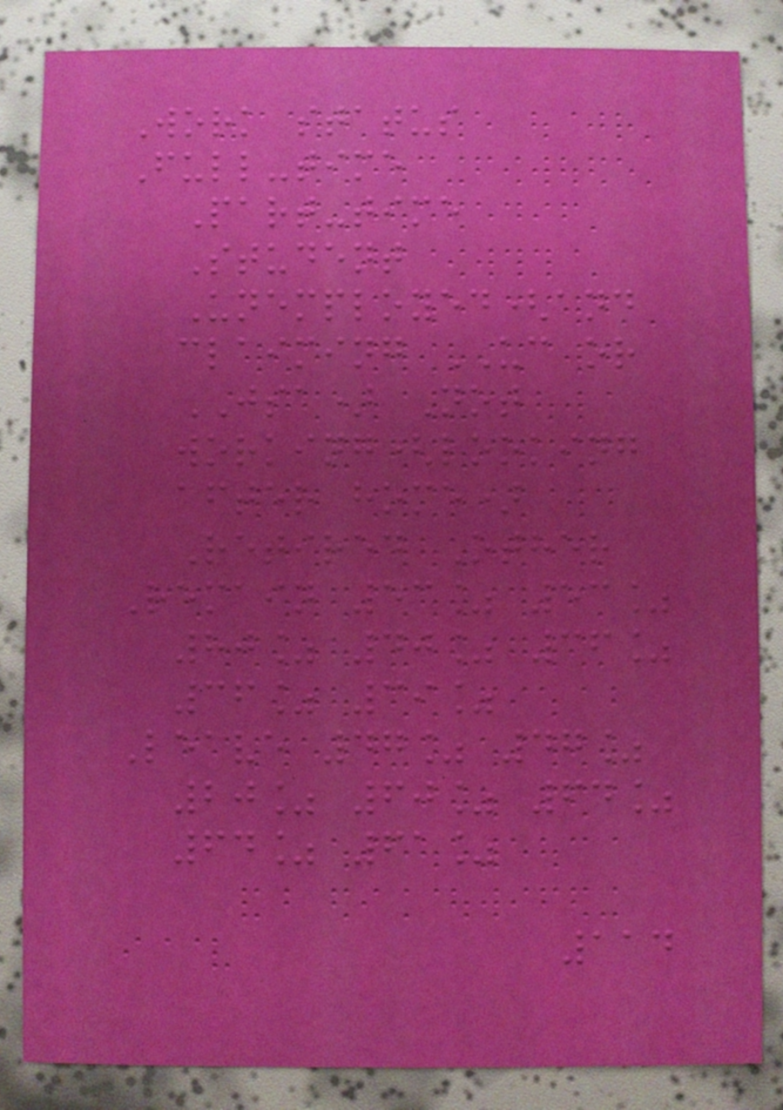Work status
Full-time
Part-time
Student
Unemployed(and
claiming UC or
JSA) Not
working(looking
after home)
Retired Other
Remain 53% 53%
80% 40% 36%
36% 39%
Leave 47% 47%
20% 60% 64%
64% 61%
114
